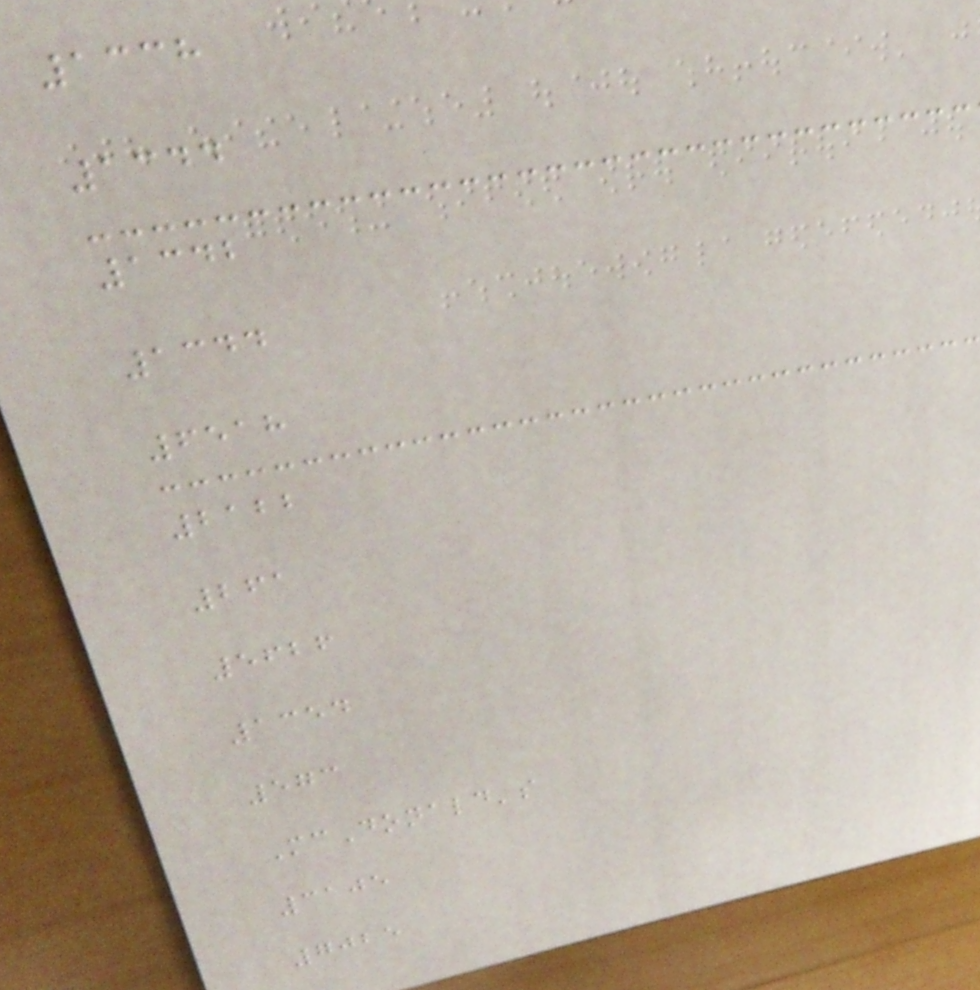1338
1344
1342
1344
6518
2122
261
5626
1354
573
McDonald's
3105
7025
